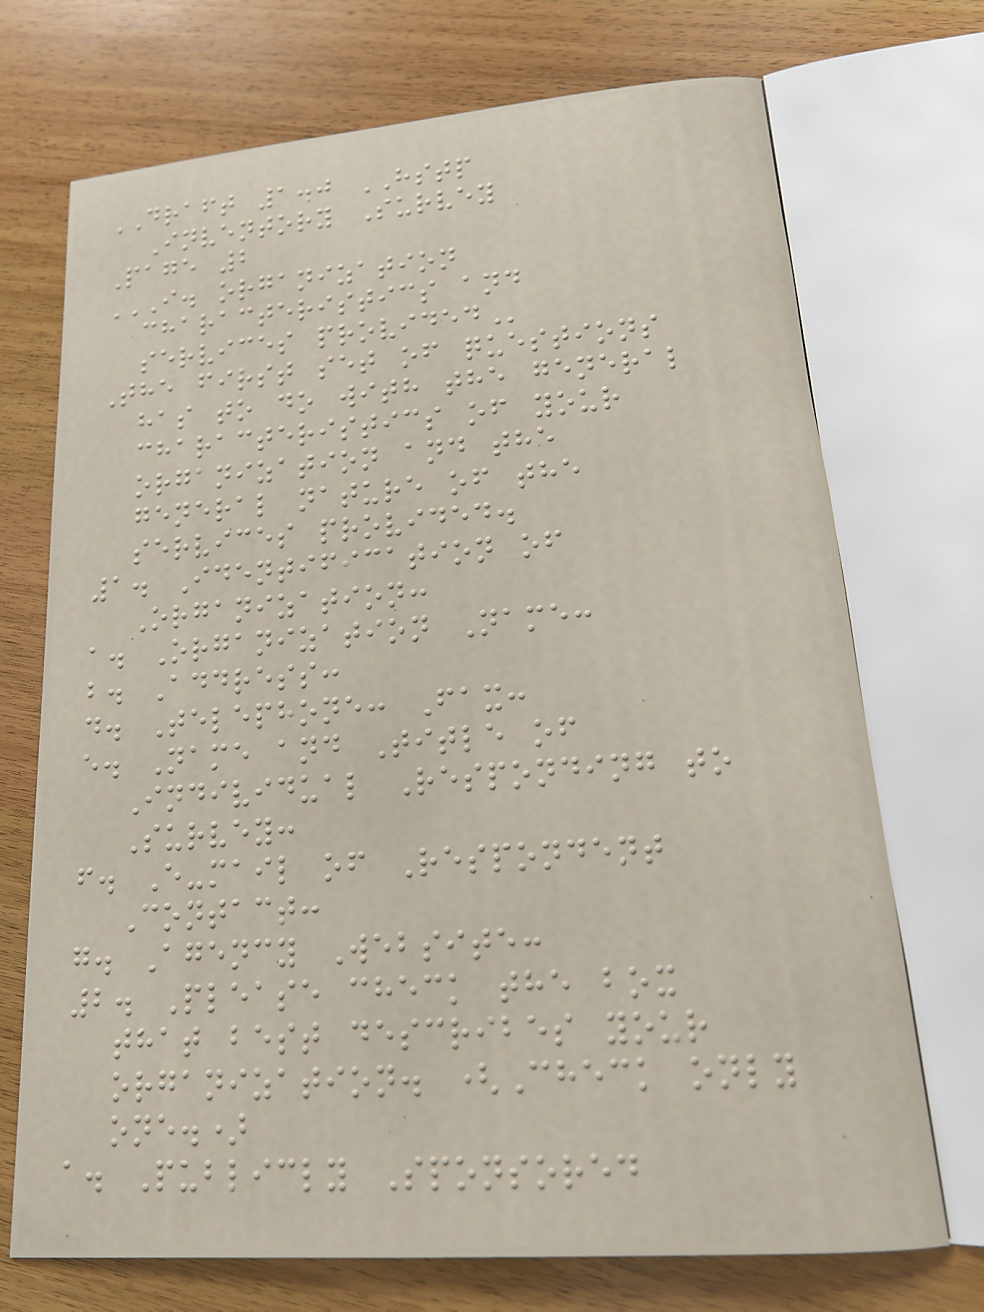DRAFT 1.0 HSTP
Inventory Survey
Page 2
I. ORGANIZATION
CHARACTERISTICS AND
SERVICES PROVIDED
The first set of questions
has to do with the general
characteristics of your
organization and the
general nature of the
services provided.
1. Identification of
Organization:
a. Organization Name:
b. Address:
d. Telephone: Fax:
e. Name and Title of
Individual Responding to
Survey:
f. E-mail of Respondent
Contact:
g. Agency Website:
2. Please check the box
that best describes your
organization. (Check only
one.)
a. Publicly Sponsored
